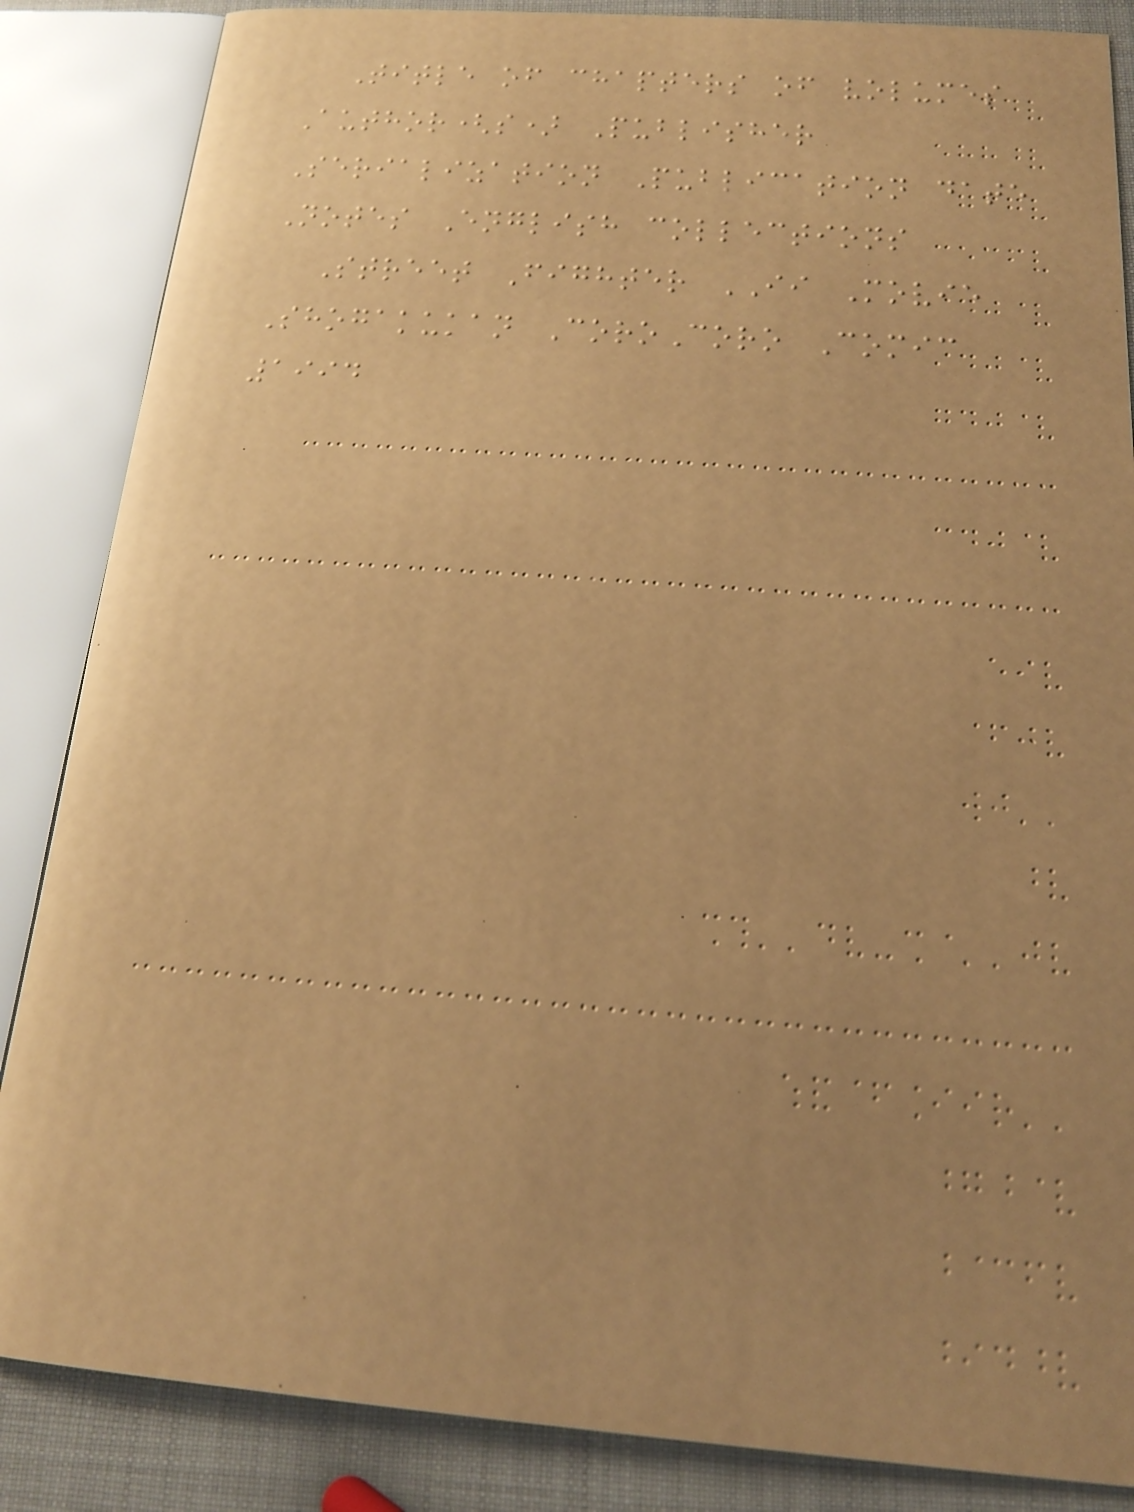Title of chapters of volumes
Author(s) Publisher
Serialization Publication date
Notes English collections
Street Fighter II Movie
Shogakukan CoroCoro Comic
1994
